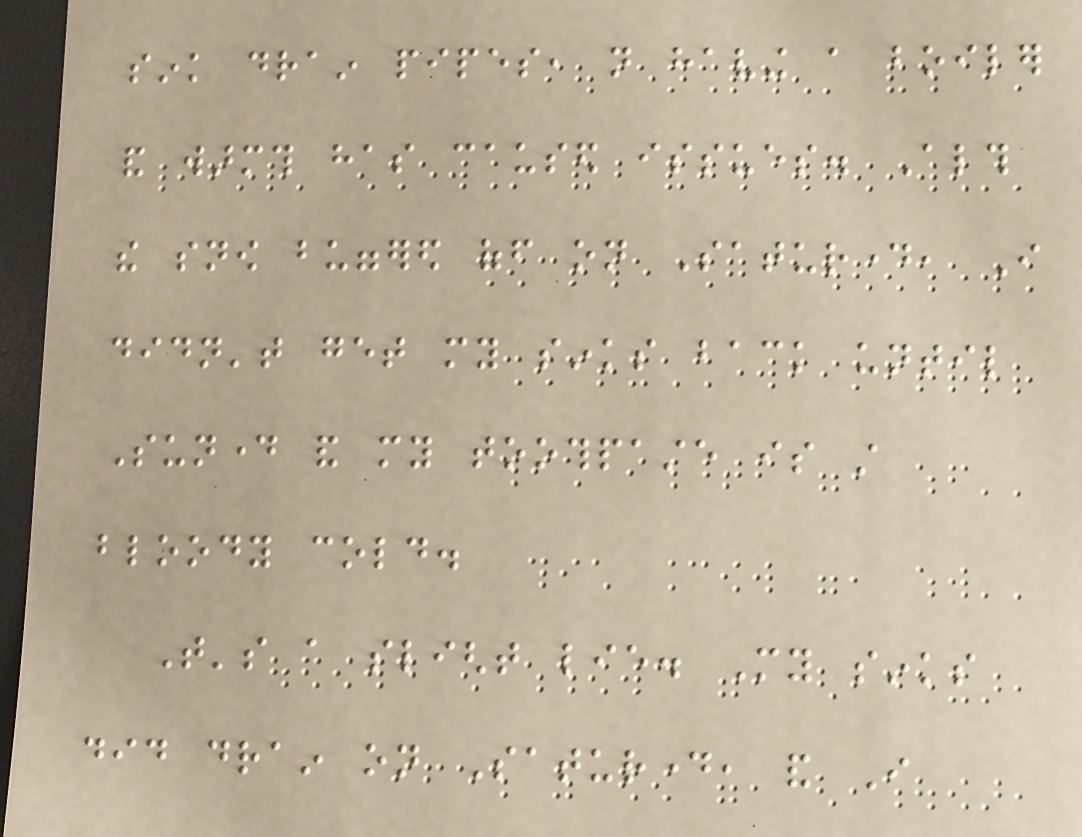sink drain pipes, not having a boiler
and warmth has caused issues. Although
the snow buggered off on Saturday, I
didn't get my sinks back until
Sunday and my toothpaste is still
bloody cold.
That's a slight lie. My sinks
did drain on Saturday, and I
